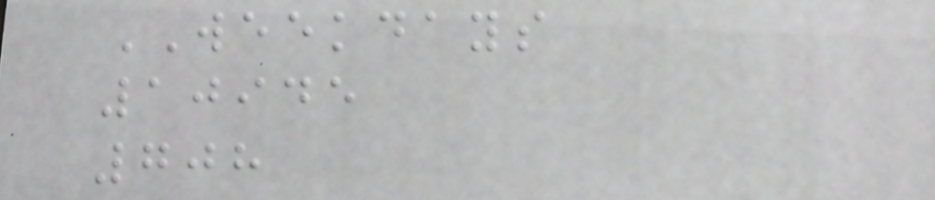WEEKDAYS
10945
708
